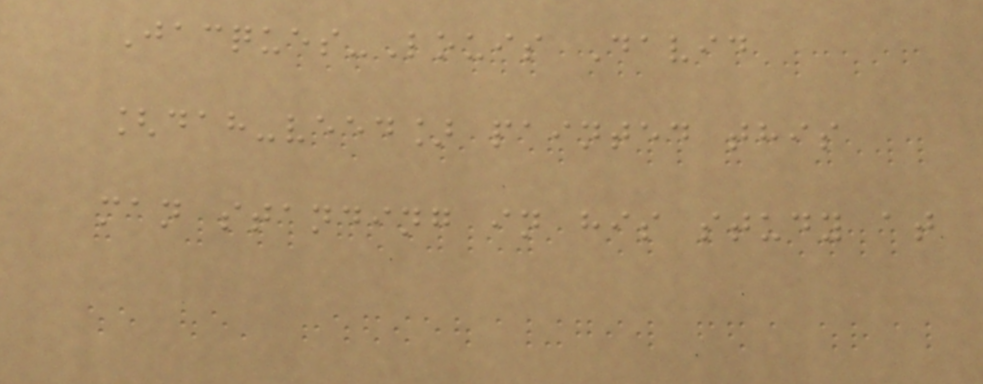Jacques-Louis David
[dah-veed] painted this
man standing in his study at
